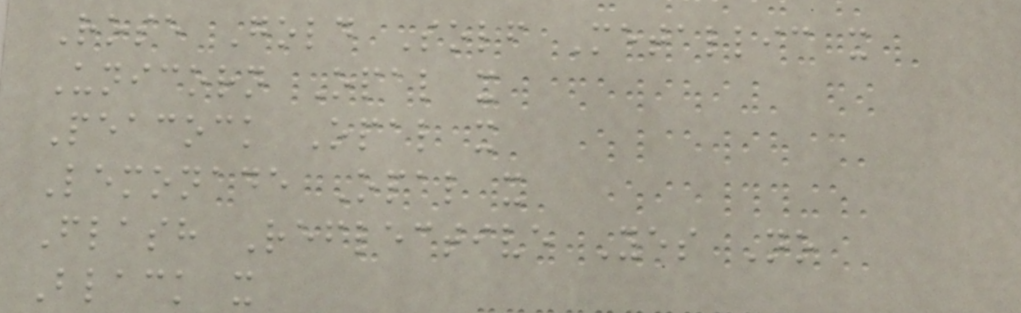Rose Gold Solf Metallic x
Unicorn Opal x
Peacock Opal x
Lemonade Opal x
Flash Reflective Yes No
Black x
